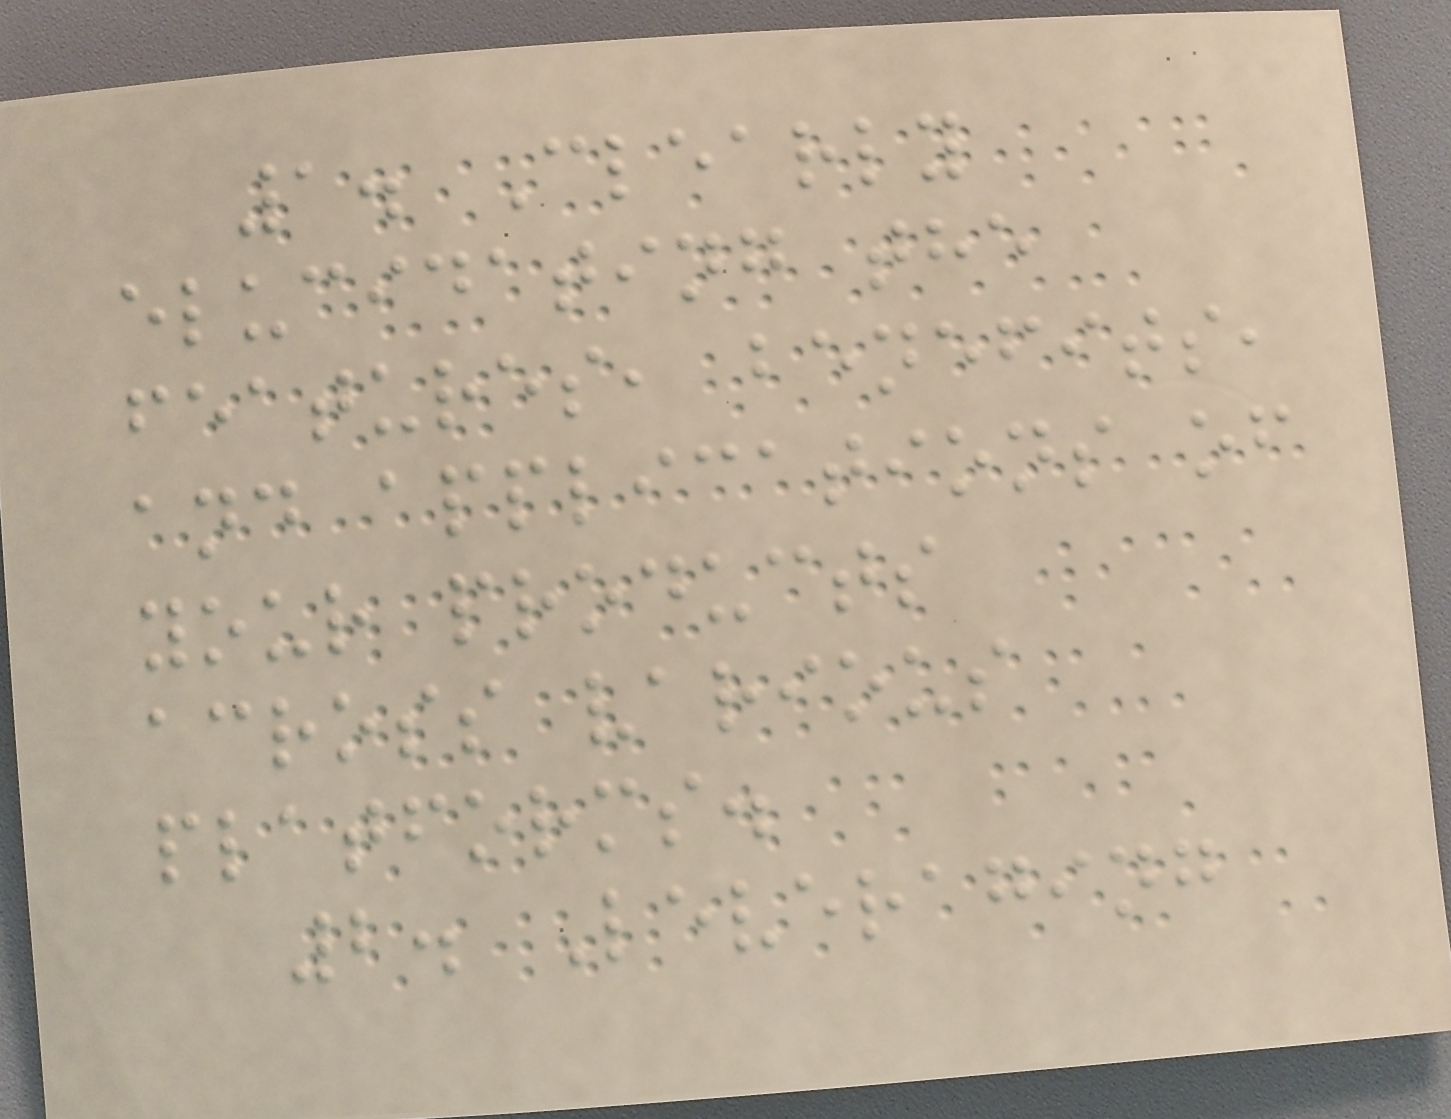1. Clearly
elucidating the
features, benefits,
and applications of
your products
across various
platforms.
2. Leveraging
